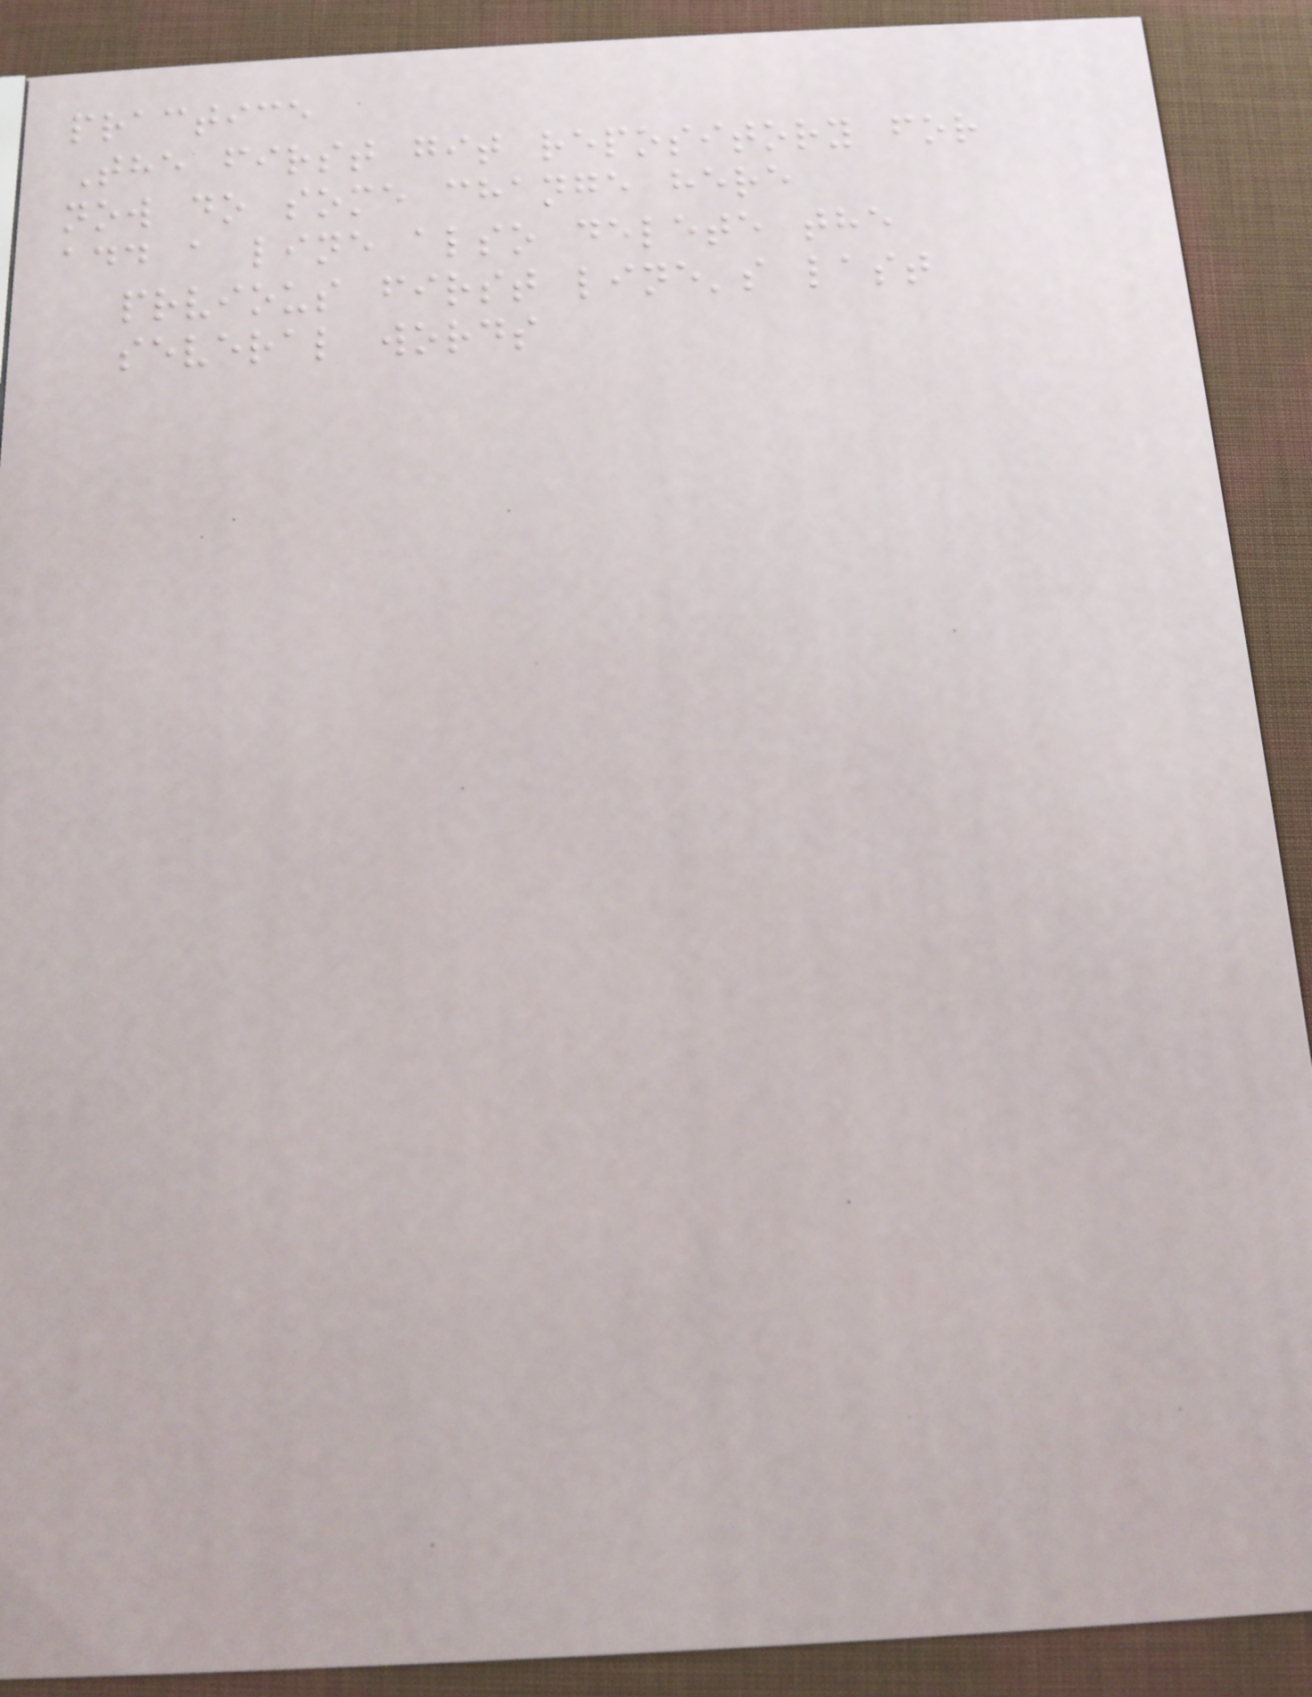practice
The first git repository for
now do some change here
add a line also delete the
prvious first line's last
several words
